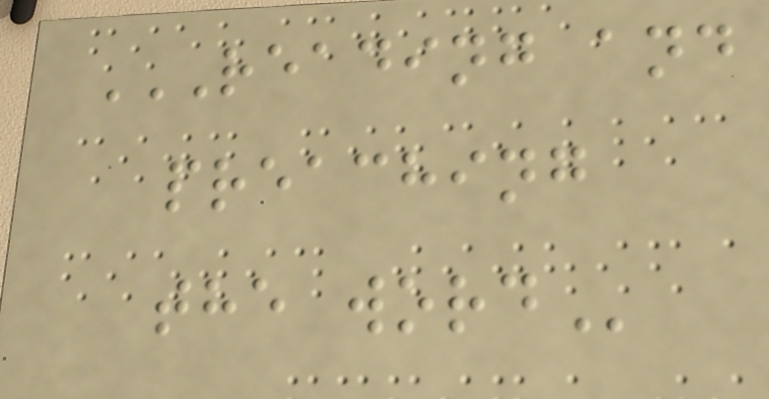READING AND
PREACHING
THE WORD
